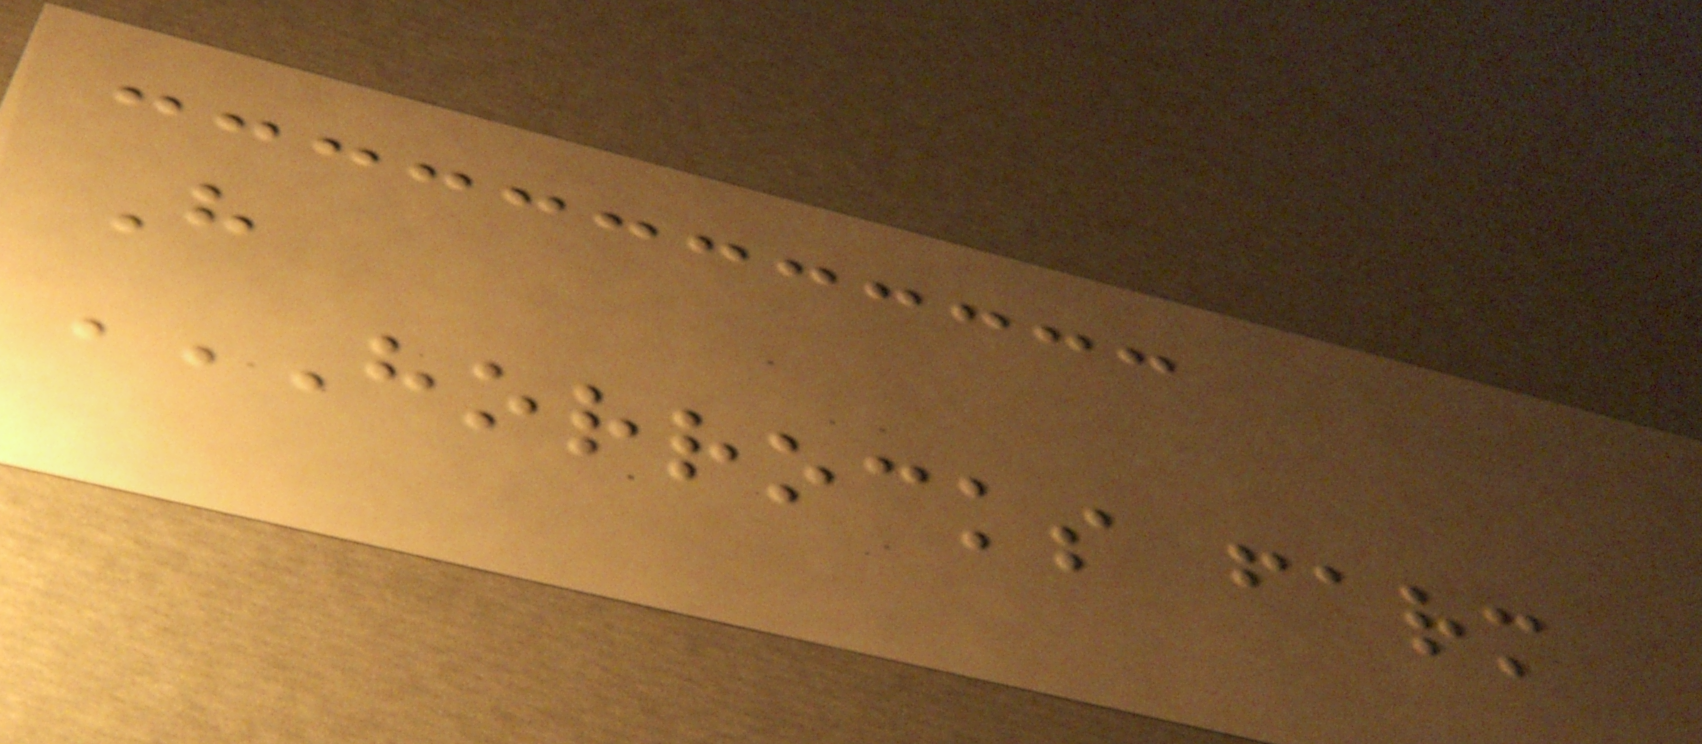H
HORROCKS FARM
